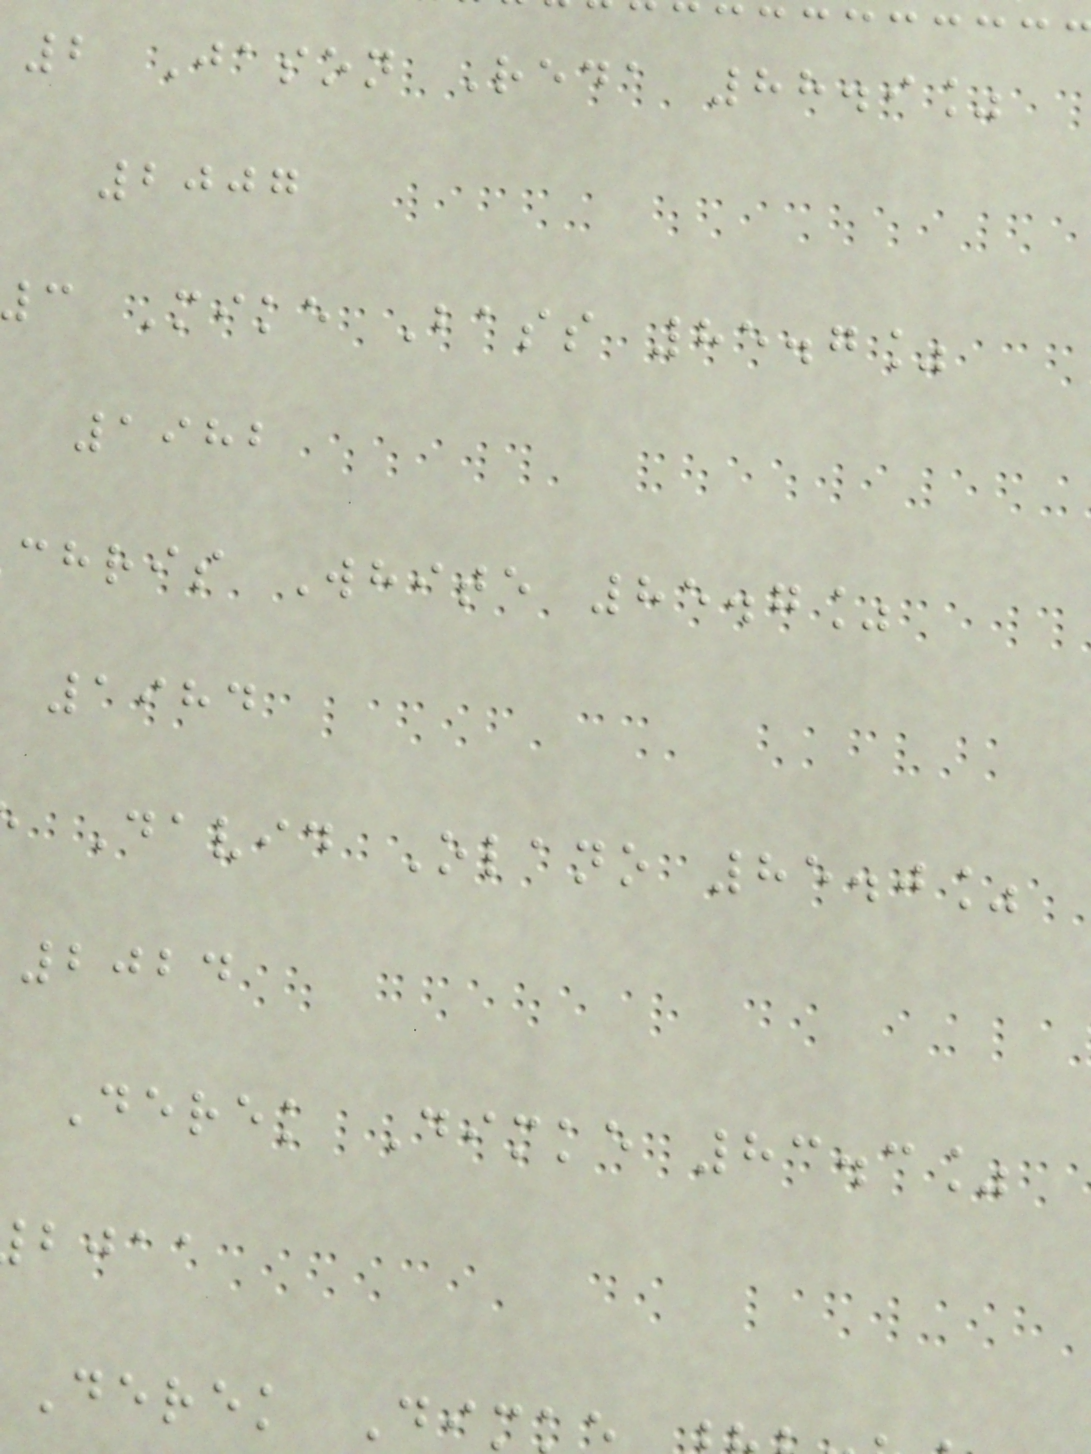2 Jason Reda 88.9%
2007
c Mike Bass 85.7%
1982
chris White 85.7%
1984
David Olano 85.0%
2024
Derek Dimke 83.3%
bjaa
Derek Dim
